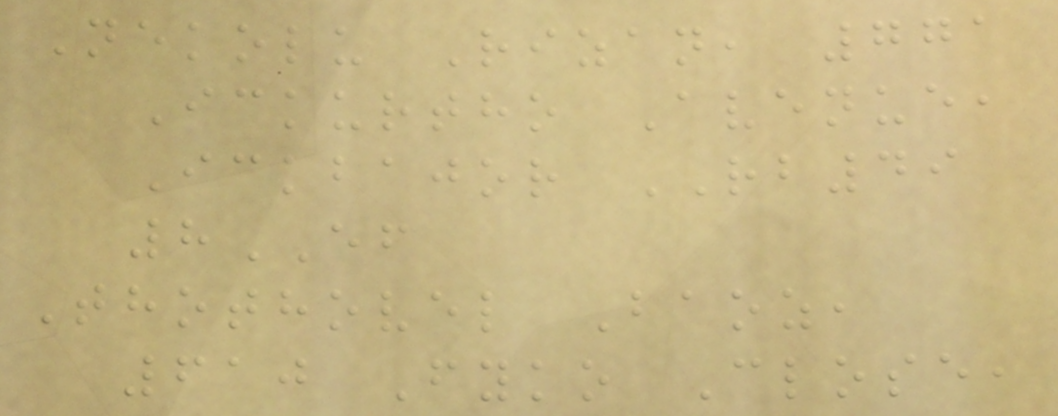Nekolu Rizan, 771
Ickurtho Avenue,
Ickbajor RB49
8EF
Thothovel Baoz,
610 Fyko Close,
